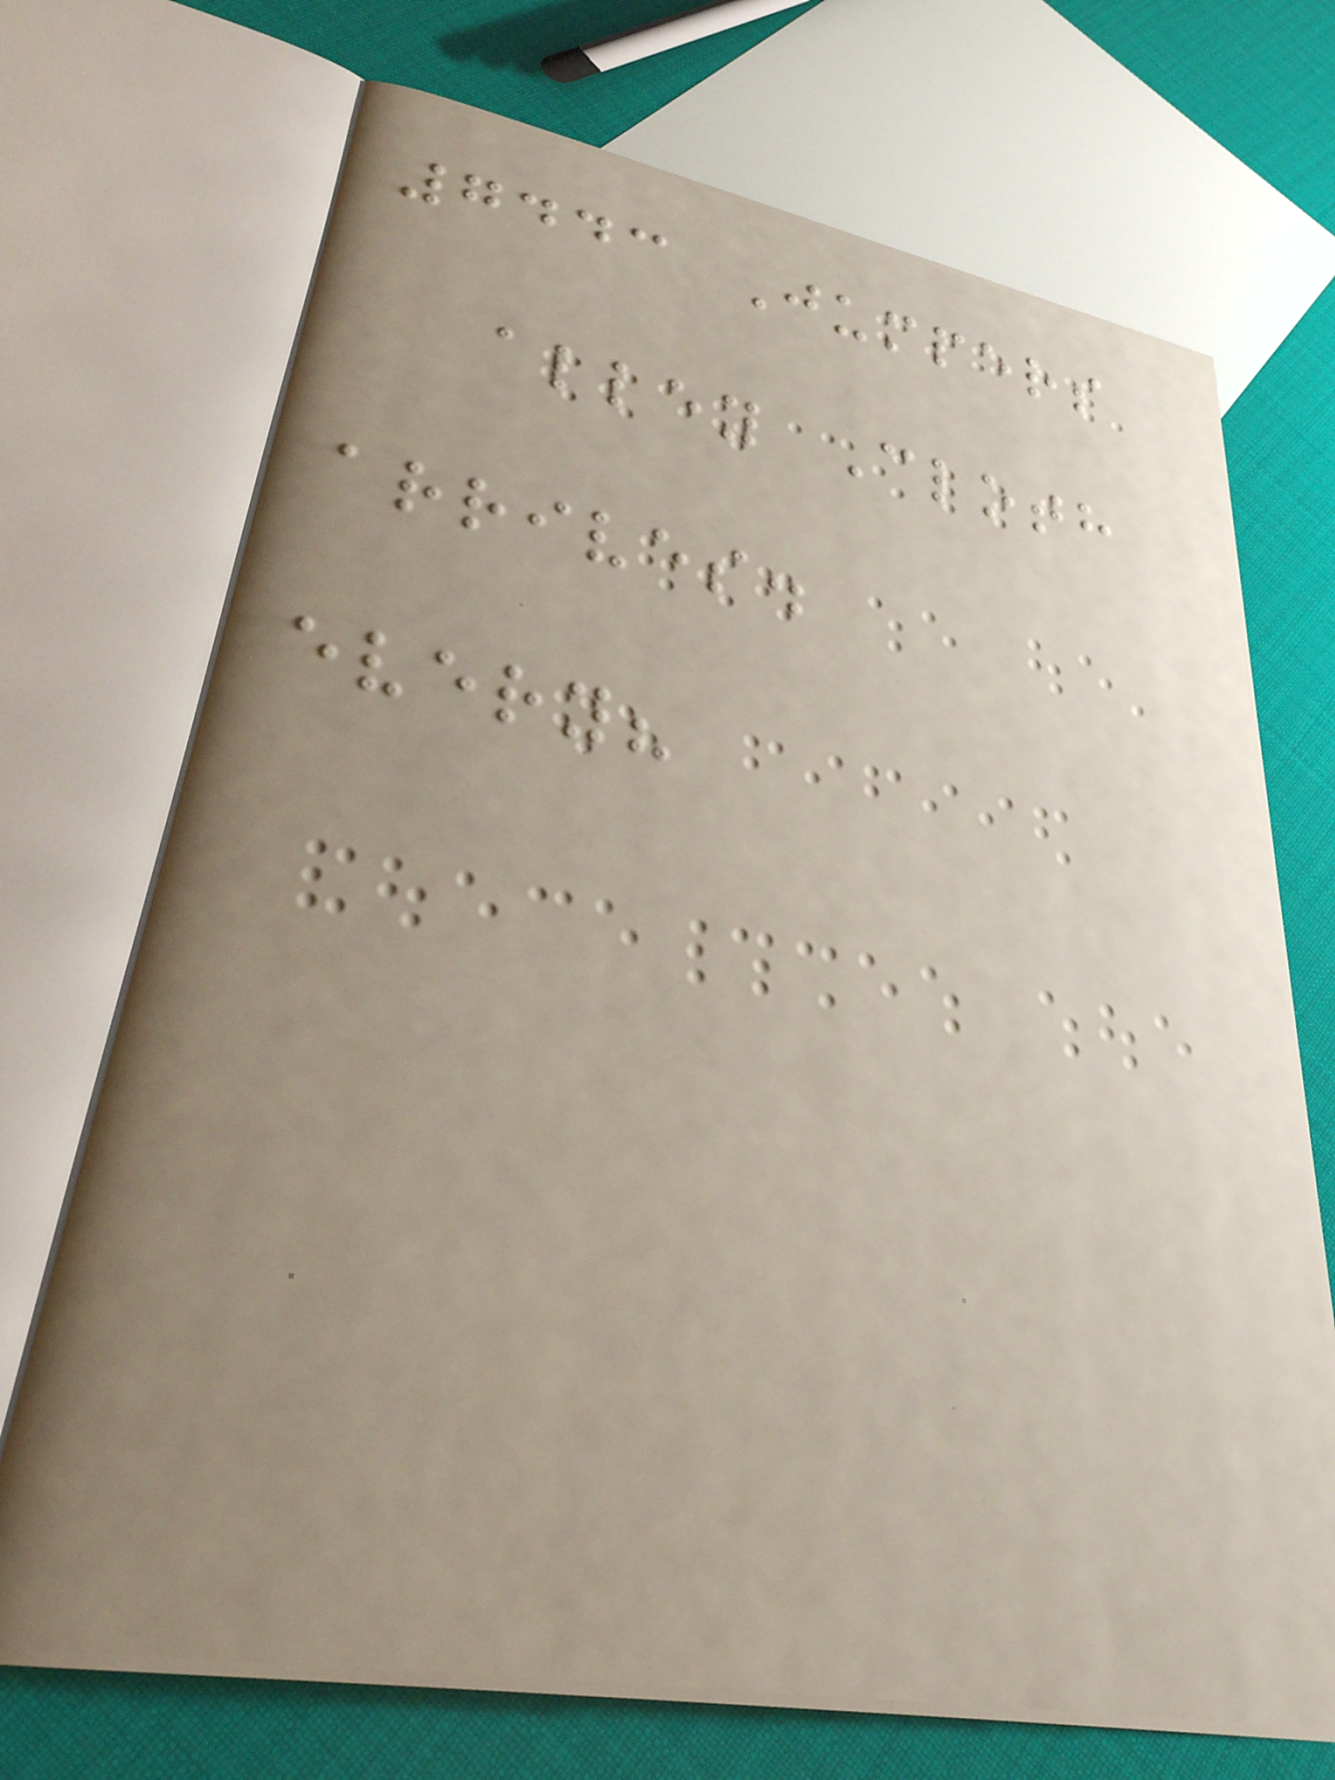7443 Jumpers
alley Cloth
arrives.
every?
